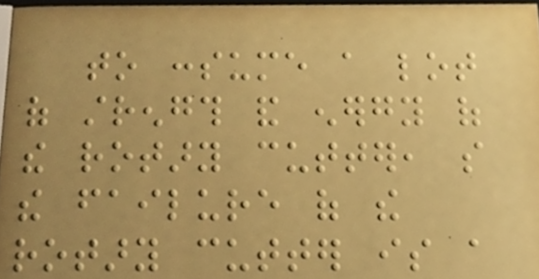to consume a lot
of strength and energy of
the rotary cutter, so
the failure of the
rotary cutter is a
